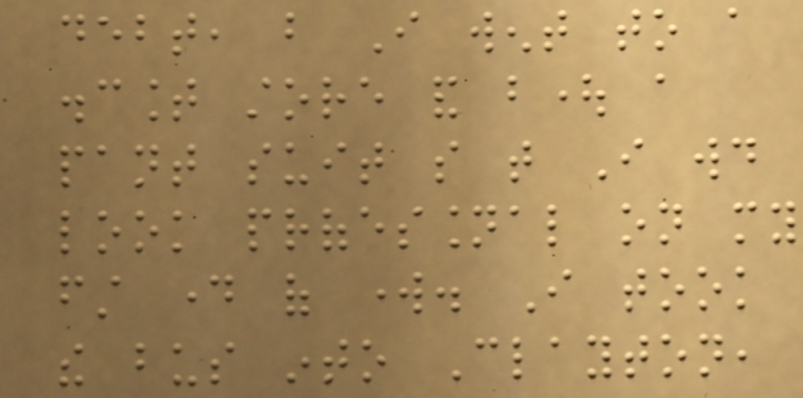debt, but I went to a
discount store and bought a
pant suit so that I would
look professional on my
first day of work. I took
the bus into Clayton,
